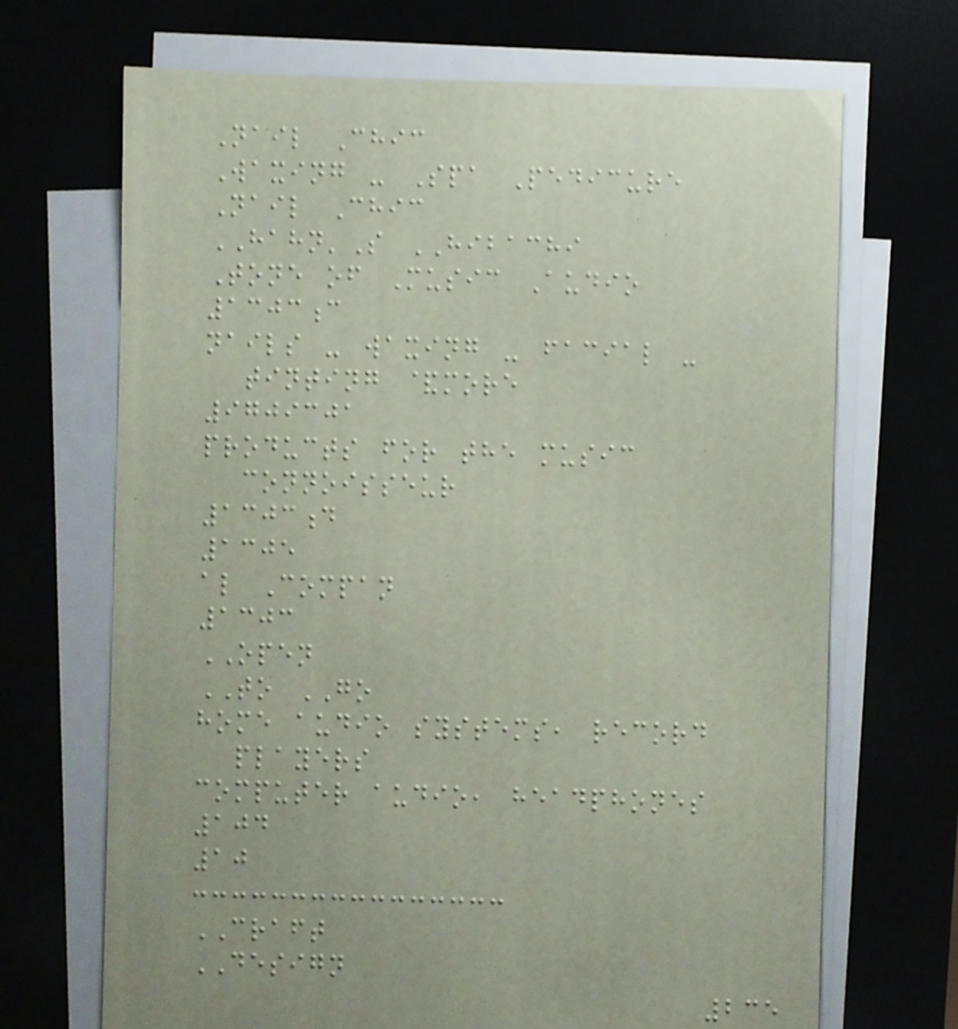Nail Chic
Waxing - Spa Pedicure
Nail Chic
HAHN'S HIBACHI
Tone of Music Audio
1303c
nails - waxing - facial -
tinting &more
9709301
products for the music
connoisseur
1303d
1305
al Compan
1303
OPEN
TO GO
home audio systems, record
players
computer audio, headphones
104
10
CRAFT
DESIGN
235
